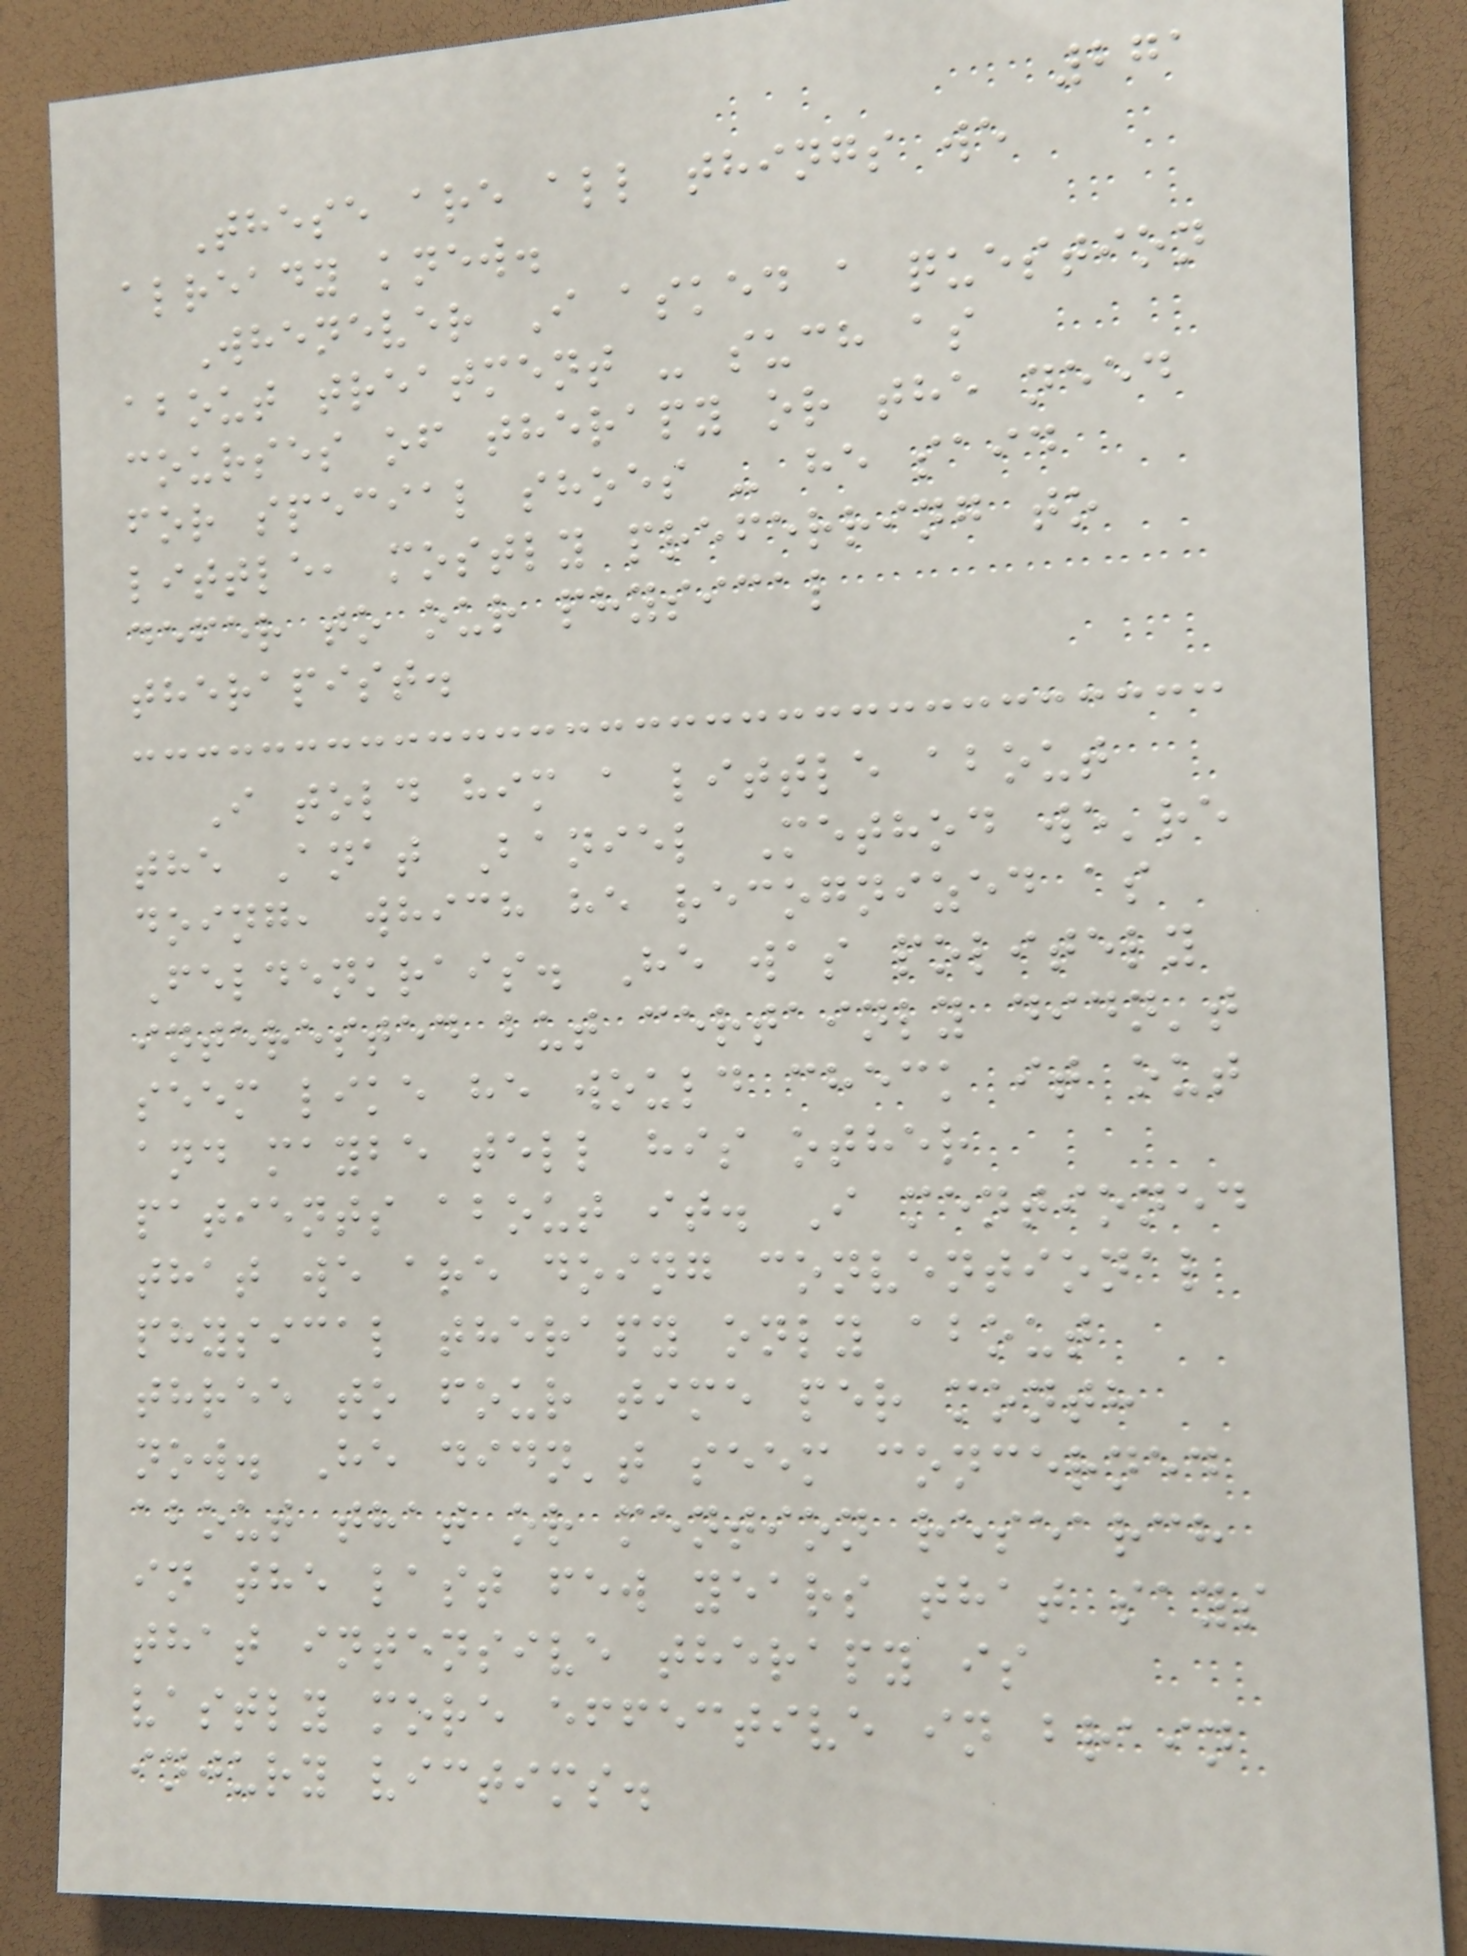271
These are all things we
already knew.
Whenever I asked a question
about treatment - such as
courses of therapy or the need
for special shoes - he said
little, mostly preferring to
defer to our physical
therapist.
I told him a little about
the Anat Baniel Method we're
doing, which he recognized as
Feldenkrais. He was politely
interested but certainly didn't
seem like he would check it out
and maybe tell his other
patients about it. I mentioned
that we are doing conventional
physical therapy only about
three to four time per month
now. He didn't seem concerned
about that or mention research
in the last few years that says
that intensive therapy is
vastly more effective in brain
injury victims.
